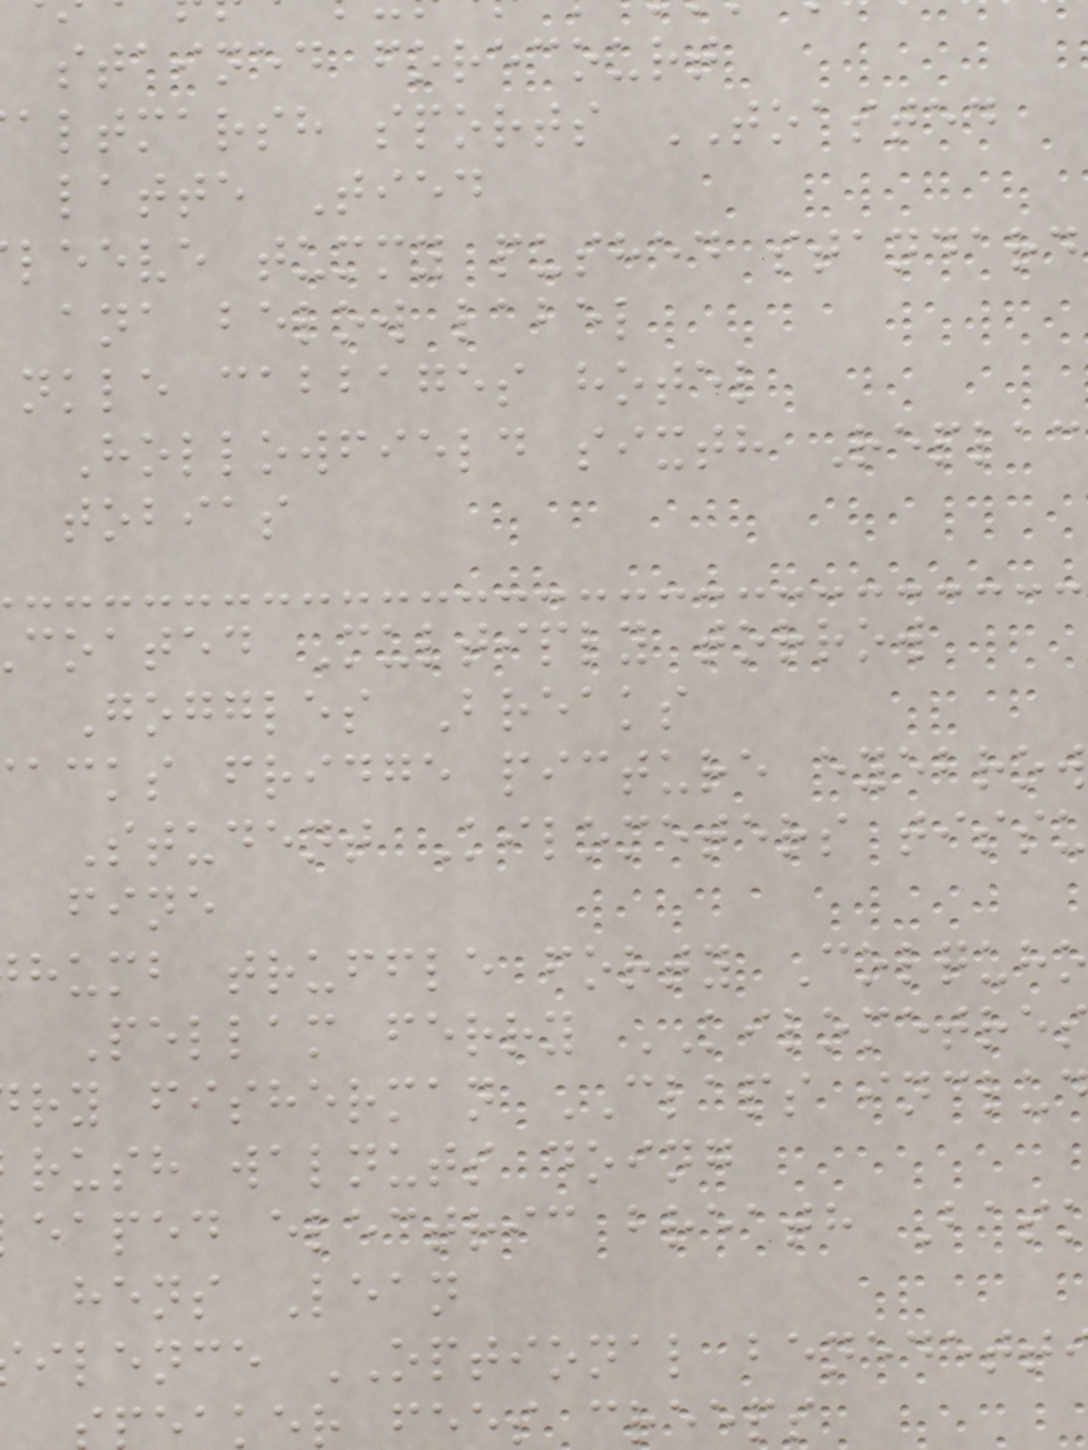stained forecourt
altmarsh sports TOASTED
latte Tied
leeve tummy pushed standard
ana below label
nkle cabbages hotel
Hollowfield sixth Replac
tobias
coated Multiply torrow
Goggles Breaks
acks fridge picture eyebrow
Student Kilometers tissu
fine
humb truffle forty Colquh
Pellam ferry KILOMETRE
ry fisherman CLAPS inclu
rush walnuts doing
eaped electric breath Bas
hens Lean
ilence OPTIONAL benedett
er fees creeps
